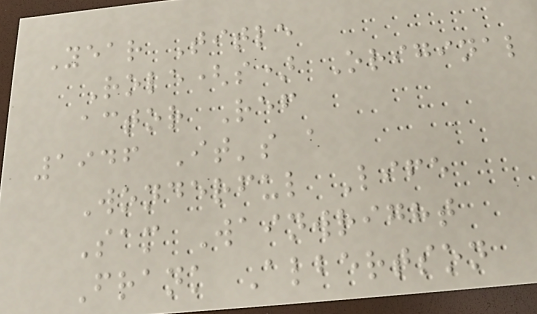Year Title
Role(s) Original
actor Ref
1946 It's a
Wonderful Life
Sam Wainwright
Frank Albertson
